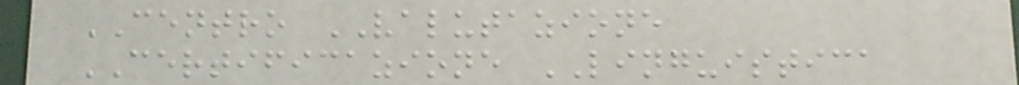CENTRO VALUTAZIONE
CERTIFICAZIONE LINGUISTICA
